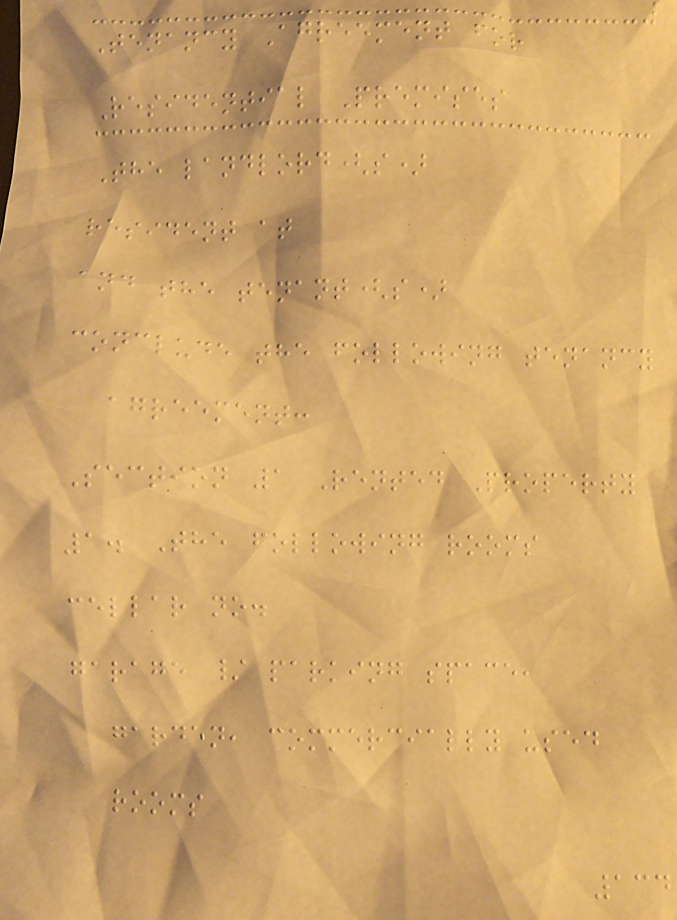Tenancy Agreement for
Residential Premises
The landlord(s)
resident at
and the tenant(s)
conclude the following tenancy
agreement:
Section 1 Rented Property
1. The following rooms
cellar no.
garage / parking space,
garden, commercially used
rooms
134
